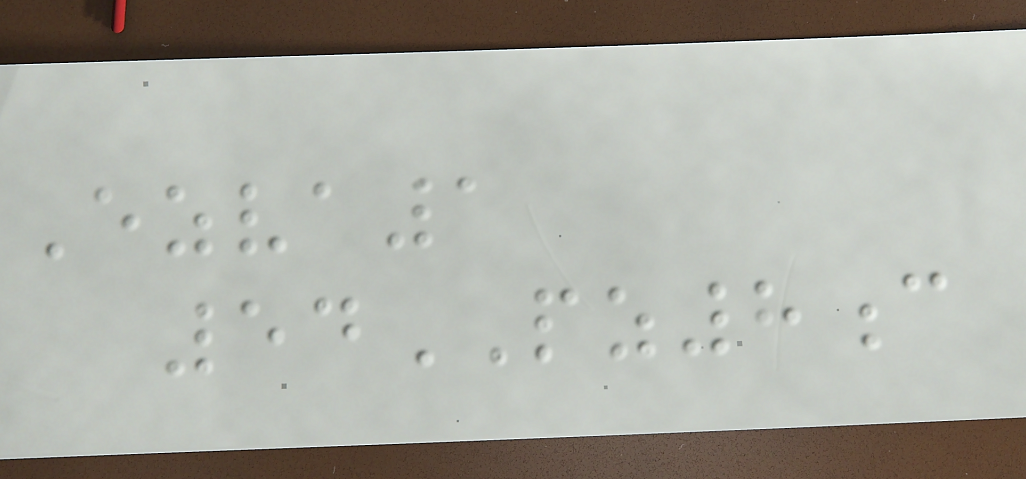Ezva1
54PZ8c
